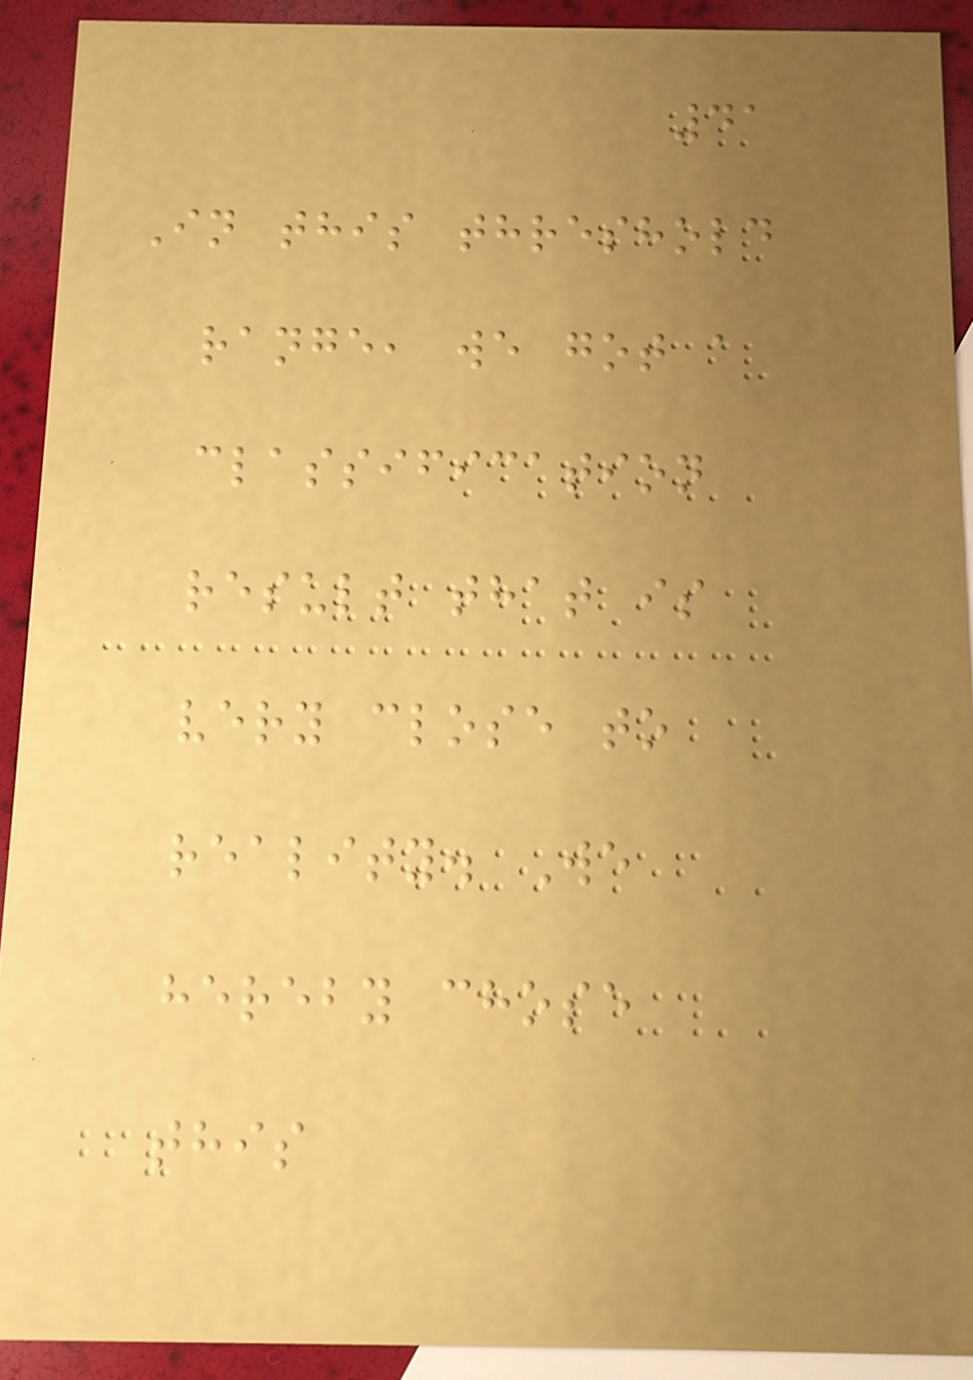41
In this threshold
range, we got a
classification
result that is
very close to
reality. We
hereby chose
this
